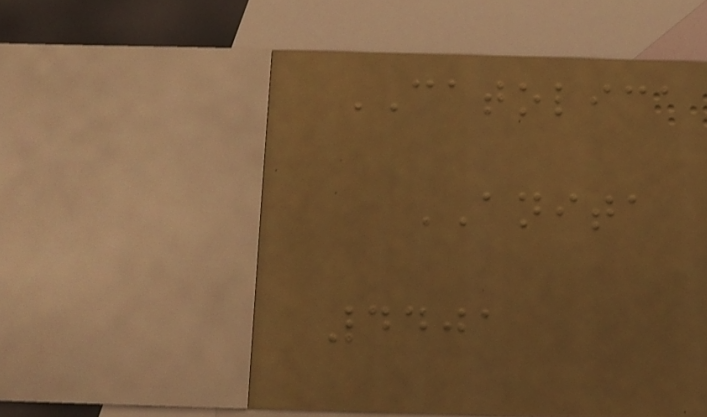CATOLICA
ANITA
4401
